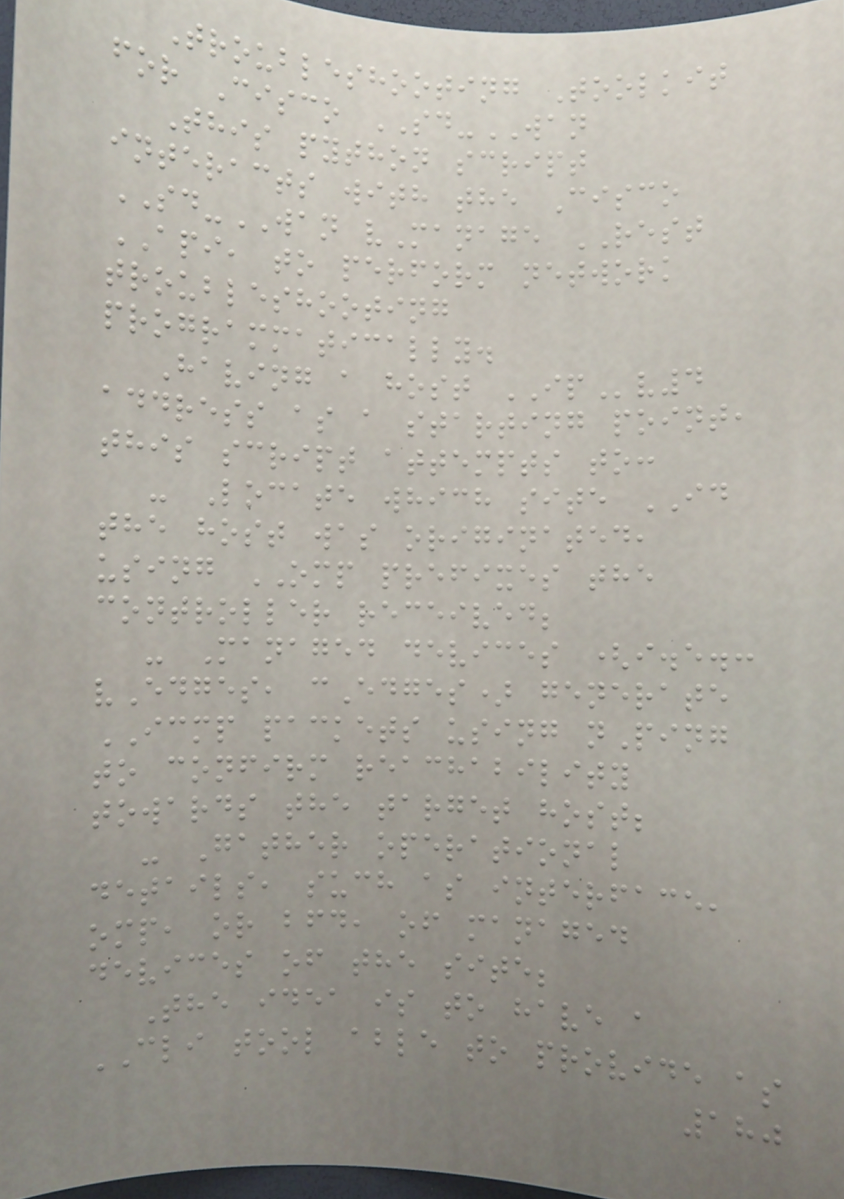Troubleshooting Toolkit
for Cisco SD-WAN
This python script
interacts with the Cisco
SD-WAN vManage REST
API, to perform network
troubleshooting
programmatically.
Having a host IPv4
address as a starting point,
this script attempts to:
- Locate which site ID
the host was originated,
using OMP prefixes the
controller received;
- Managed devices (i.e.:
vEdges, cEdges) generate
ICMP packets using nPing
to confirm reachability
towards the target host;
- Gather operational
details, such as interface,
omp, or bfd, of managed
devices of the site;
The idea is to have a
CLI tool able to provide as
180
